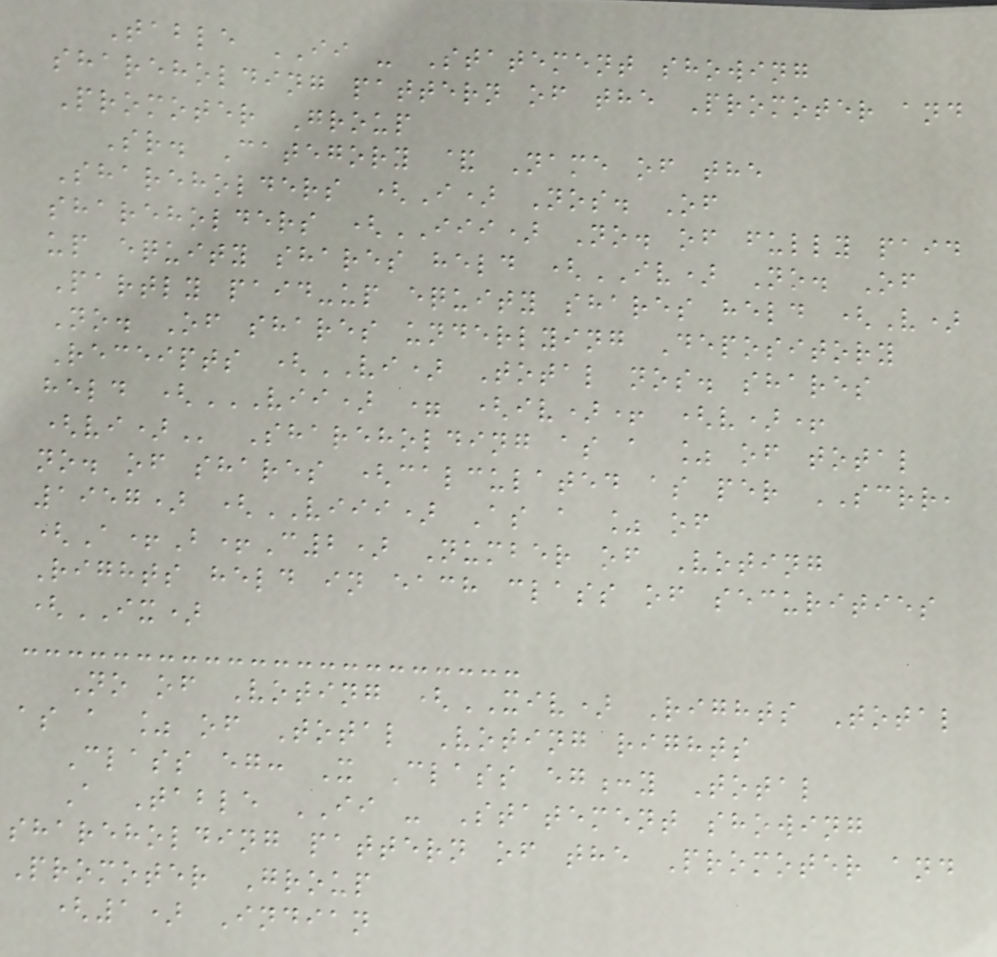Table II - Statement showing
shareholding pattern of the Promoter and
Promoter Group
Sr. Category & Name of the
Shareholders (I) Nos. Of
shareholders (III) No. of fully paid
up equity shares held (IV) No. Of
Partly paid-up equity shares held (V)
No. Of shares underlying Depository
Receipts (VI) Total nos. shares
held (VII) = (IV)+ (V)+
(VI) Shareholding as a % of total
no. of shares (calculated as per SCRR,
1957) (VIII) As a % of
(A+B+C2) Number of Voting
Rights held in each class of securities
(IX)
No of Voting (XIV) Rights Total
as a % of Total Voting rights
Class eg: X Class eg:y Total
A Table II - Statement showing
shareholding pattern of the Promoter and
Promoter Group
(1) Indian
